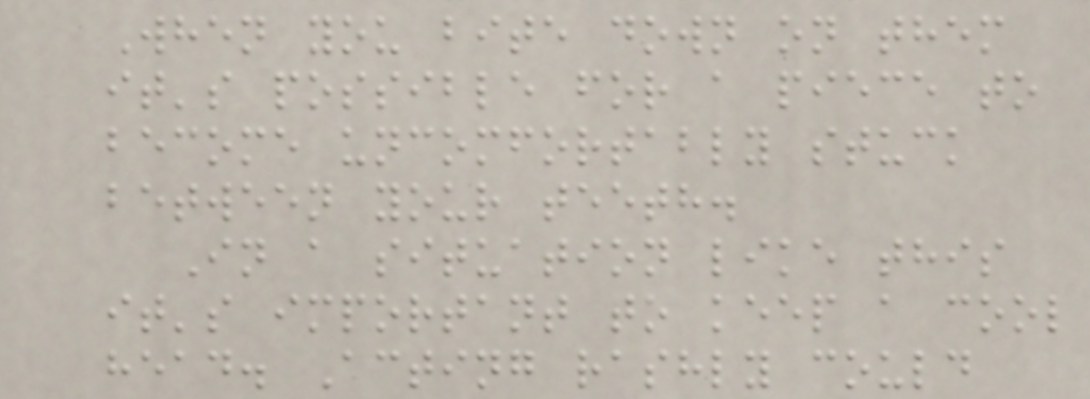When you bite down on them
it's possible for a piece to
become uncomfortably stuck
between your teeth.
In a situation like this
it's important to keep a cool
head. Acting rashly could
